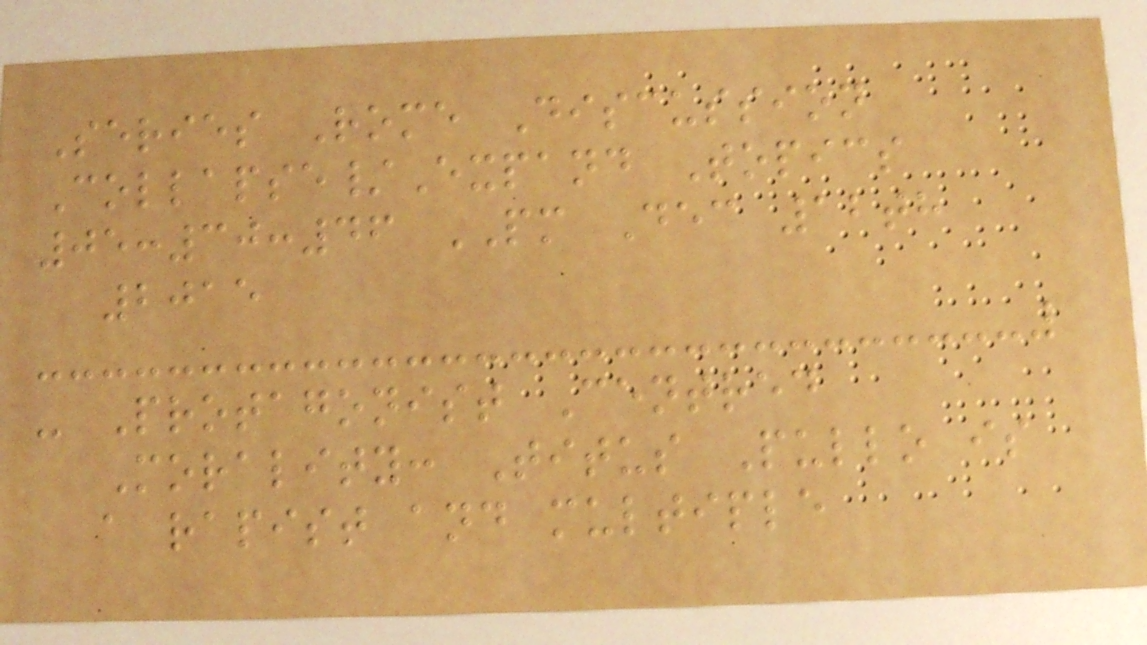Series Rome Discussion
Collapse/Expand Topics
05:30:46 PM Dec 12th
2015
- Protagonist Centred
Morality: Titus Pullo is
a rapist and multiple
